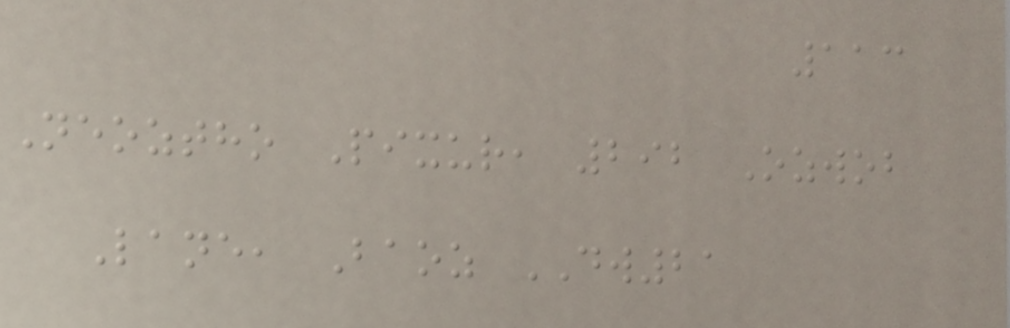113
Neoztho Pixur, 292 Ozwob
Lane, Baoz DW21
